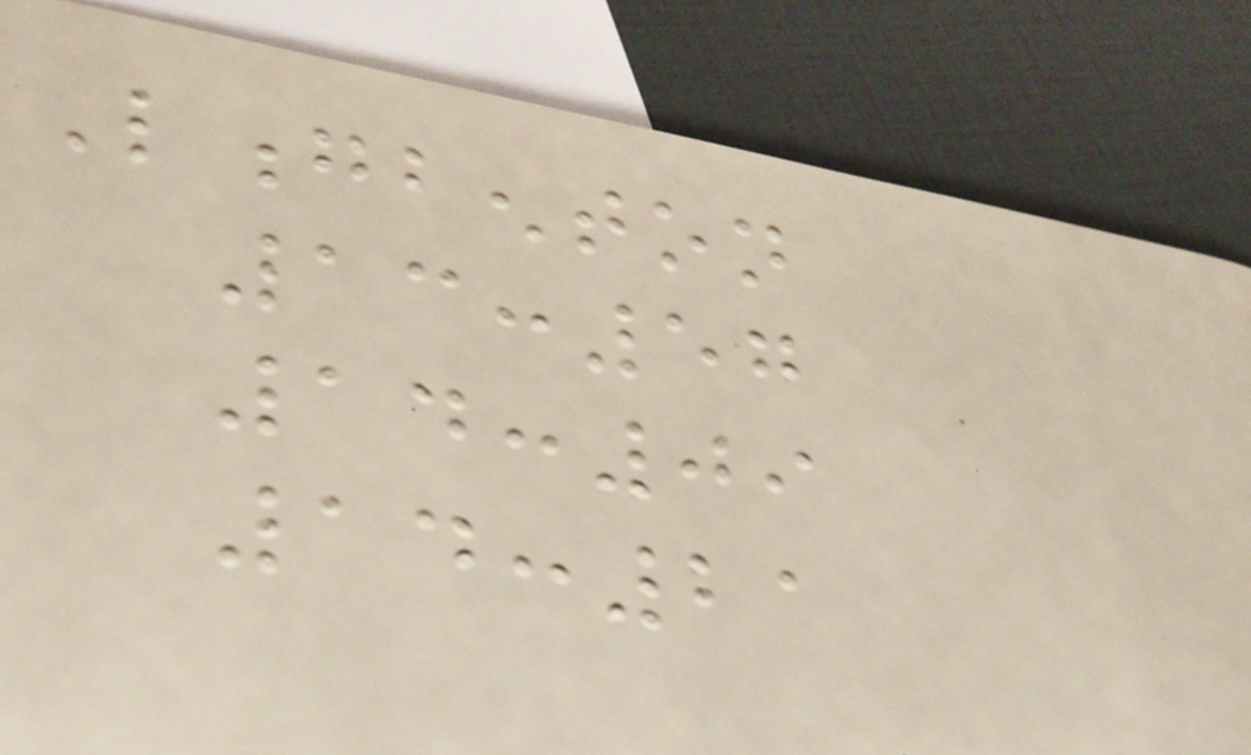Longbenton
13:57
14:09
14:21
